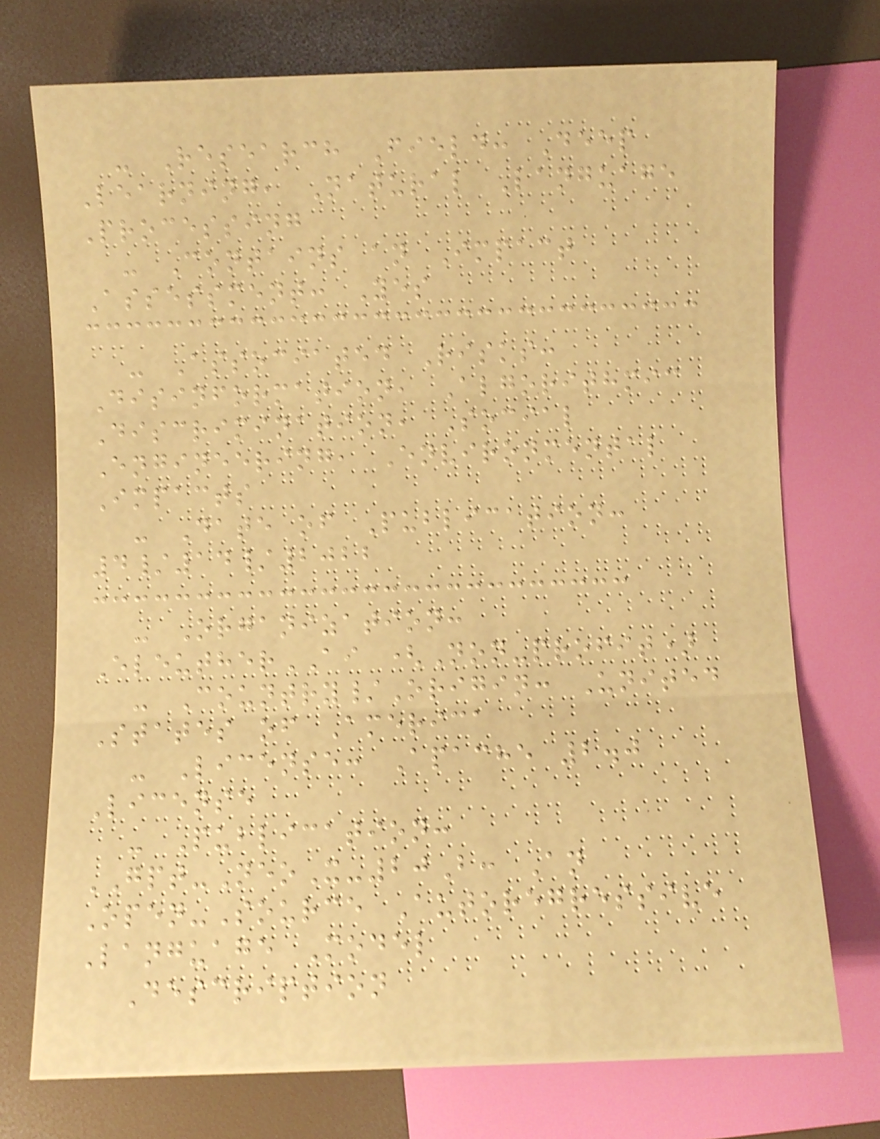- Research Field: Deep
Learning, Natural Language
Processing
- Contains an Impact
Assessment: Yes
- Associated Risks:
Disinformation, Algorithmic
Discrimination, Social
Engineering, Environmental
Impacts
- Date of Publication:
4/14/2022
- Organization:
EleutherAI (Non-profit)
- Country/Origin: United
States of America
- License: Apache 2.0
License
- Publication:
GPT-NeoX-20B: An
Open-Source Autoregressive
Language Model
Description
